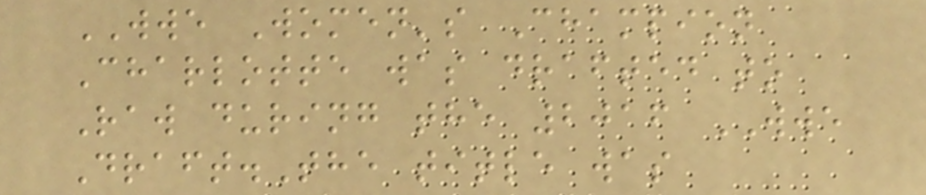WWE Women's Champion
Charlotte was drafted to
Raw during the 2016 WWE
Draft.The title was
